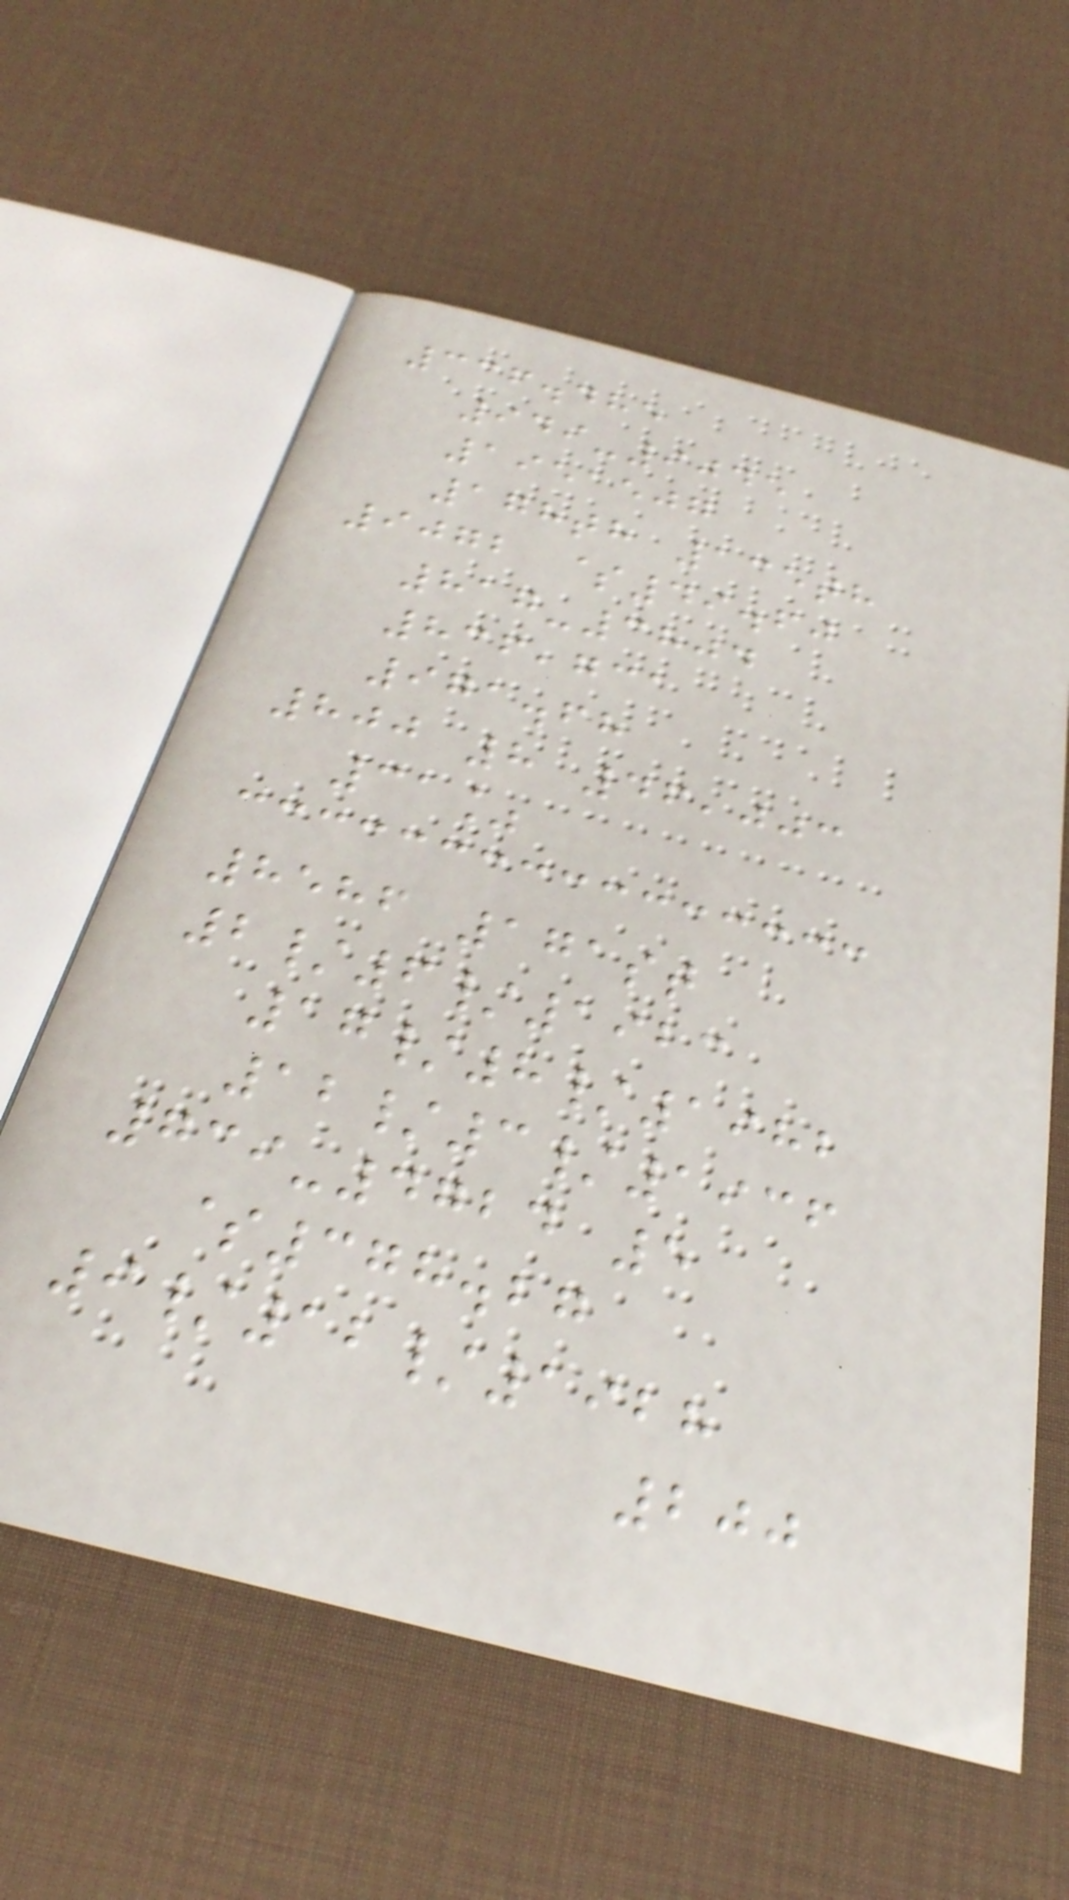336.485
949-9045
1951507
178th 135th
9072 $49.60
817-3804
836,731
971.68
800 8 46,003
31%
8586 171st
2/6/1923
17/8/1982
12/3/1936
739-4724 5
$378.27
9/12/1928
200
